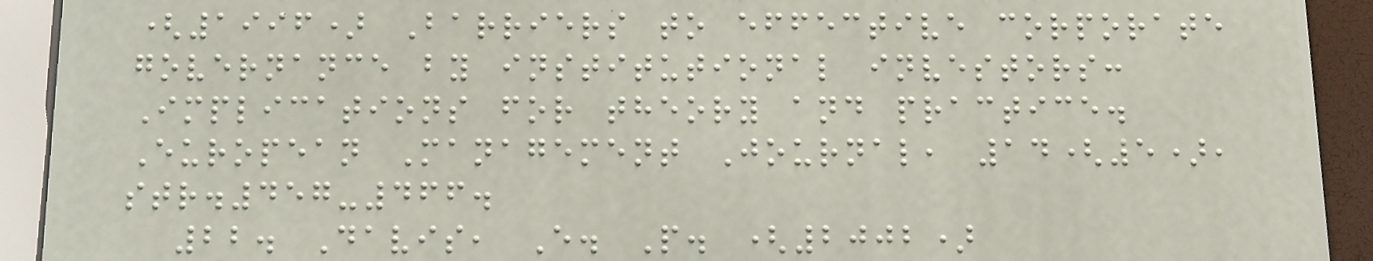(1996) Barriers to effective corporate
governance by institutional investors:
Implications for theory and practice.
European Management Journal, 14(5),
str.457-466.
22. Davis, E. P. (2002)
